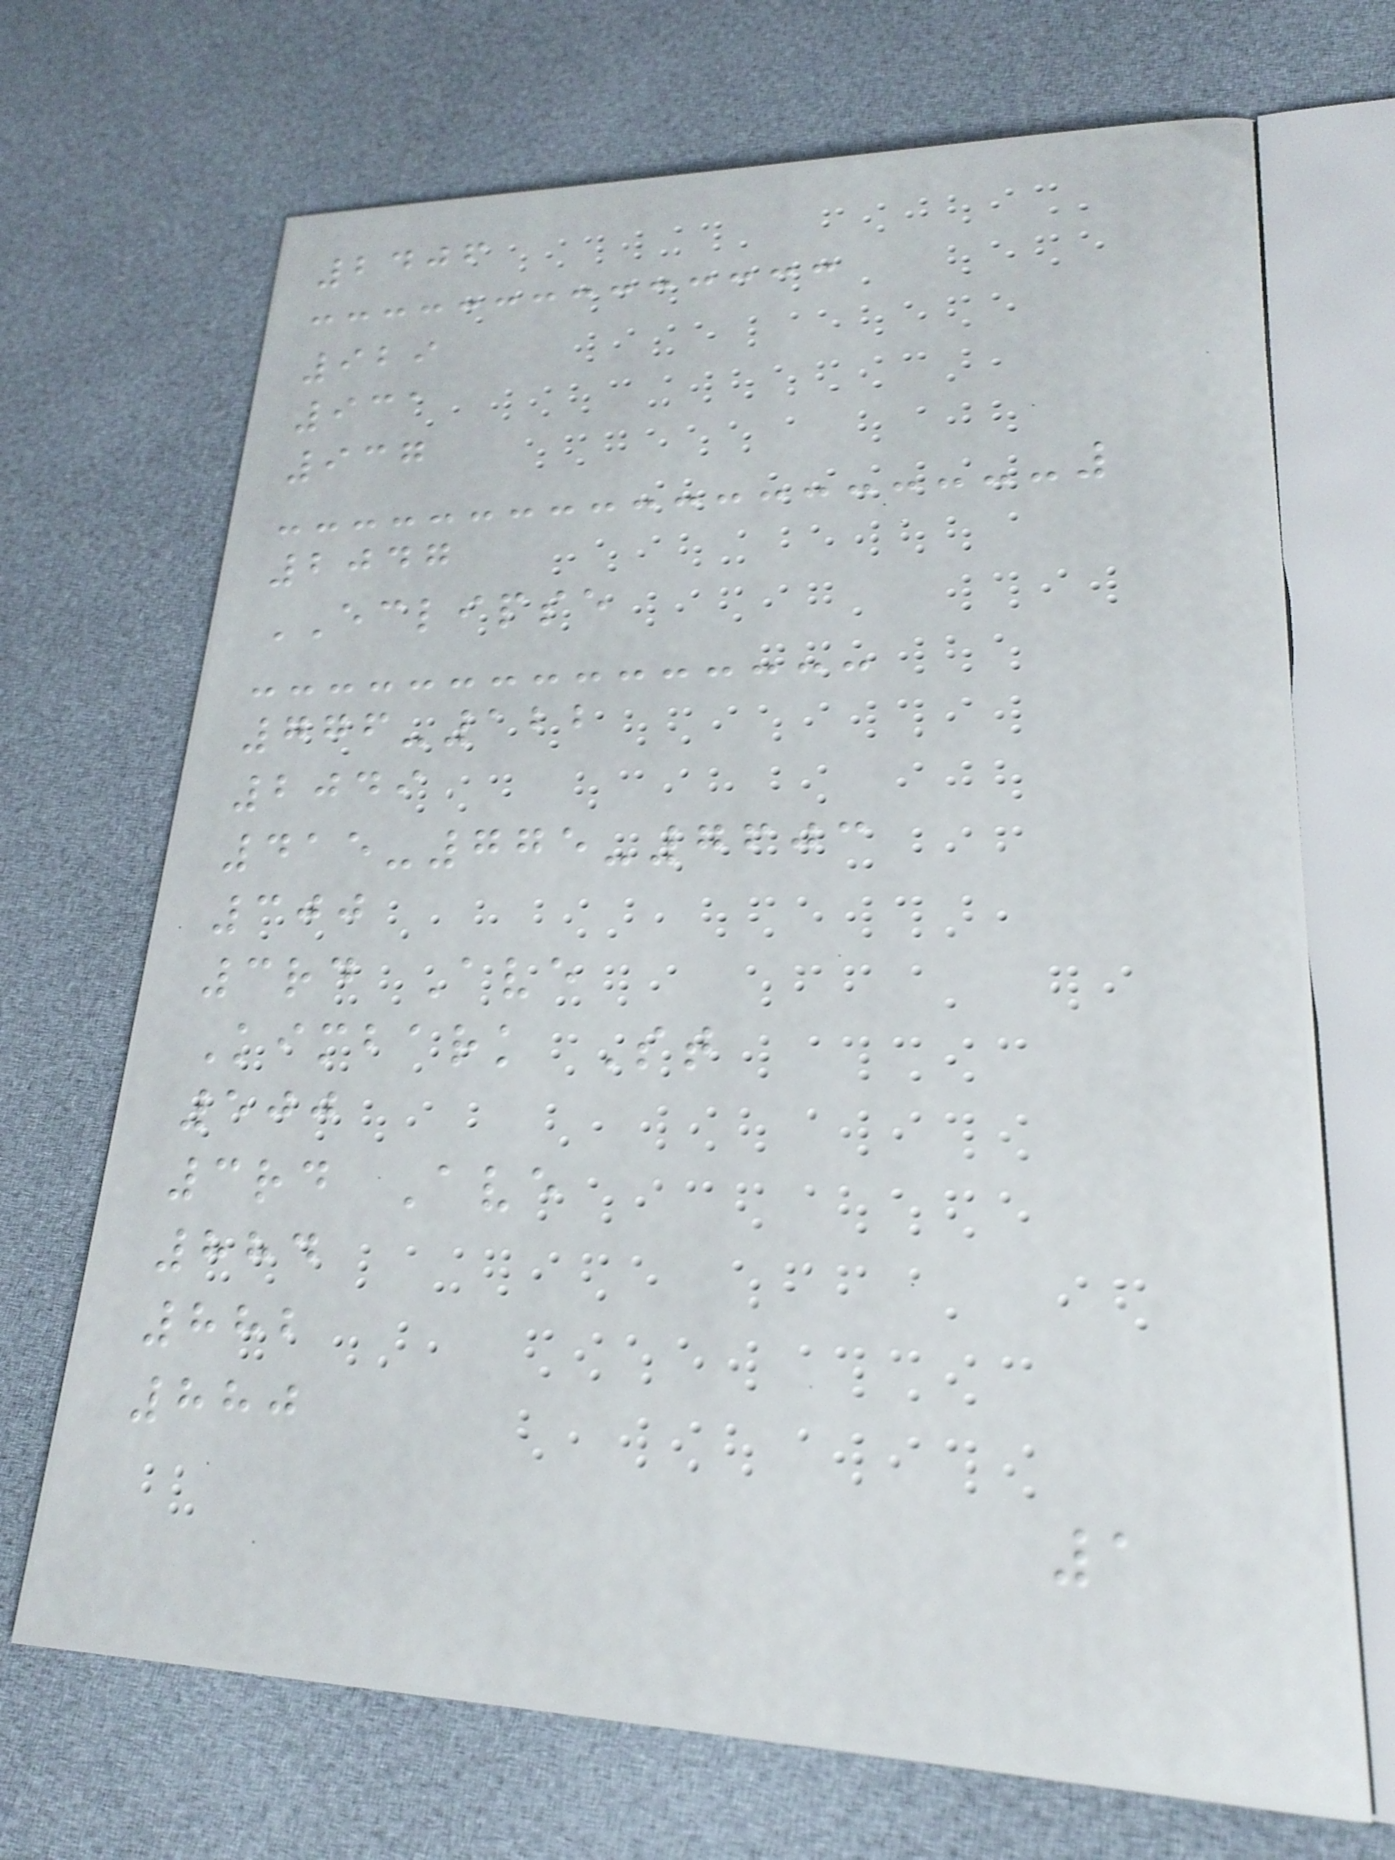2406
929
931
937
2047
ECLIPSE
776-122
2049
415-775-7603
300
3rd Ave
Kimbark St
500
3rd Ave
884
882
880
1
